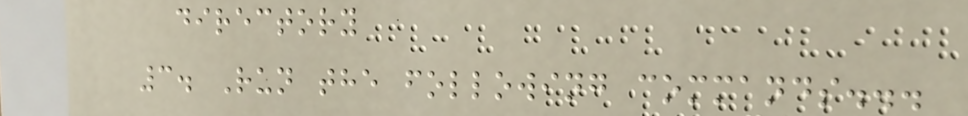directory
3. Run the following commands...
